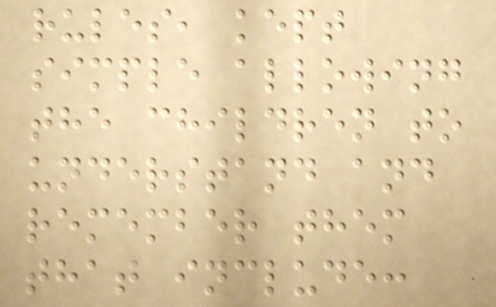rules, kept
simple allowing
the children to
understand and
remember them
that include:
